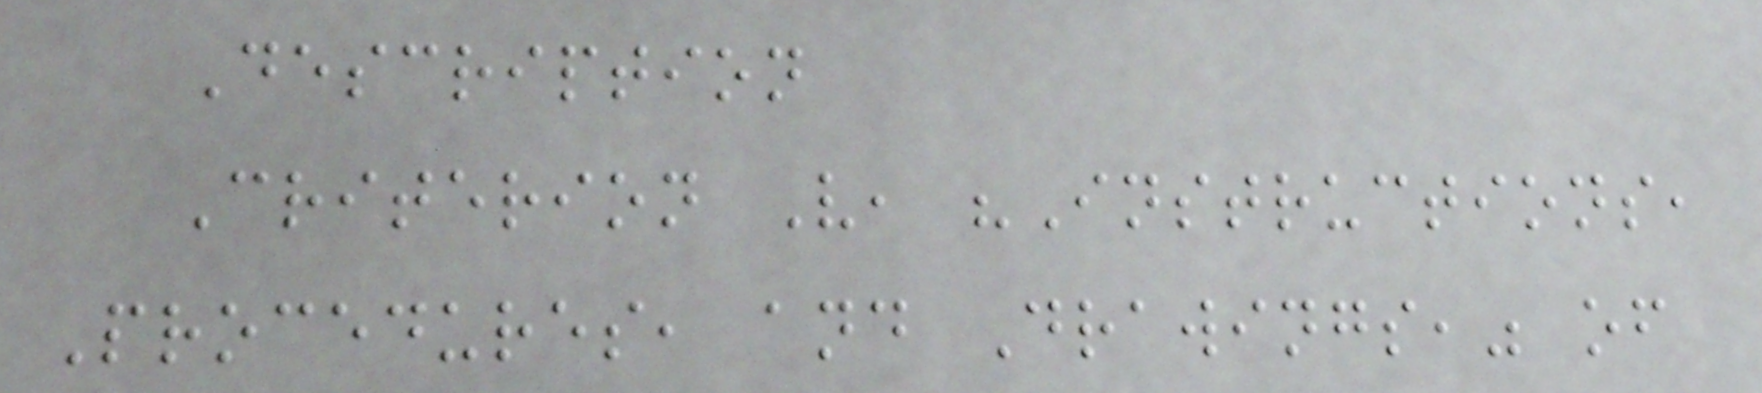Description
Criterion V, "Instructions,
Procedures, and Drawings," of
